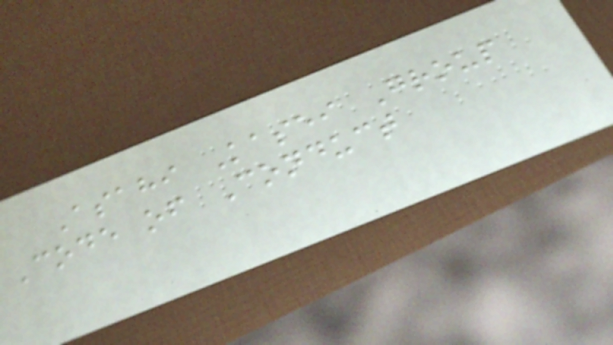Asahi Kasei Group
Code of Conduct
